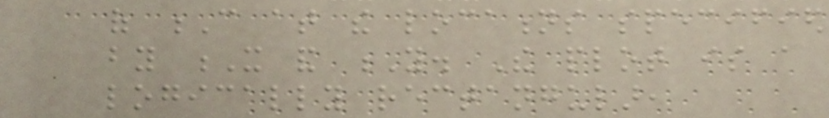of C at the locations specified
by X and Y. The plot is a
logically rectangular,
